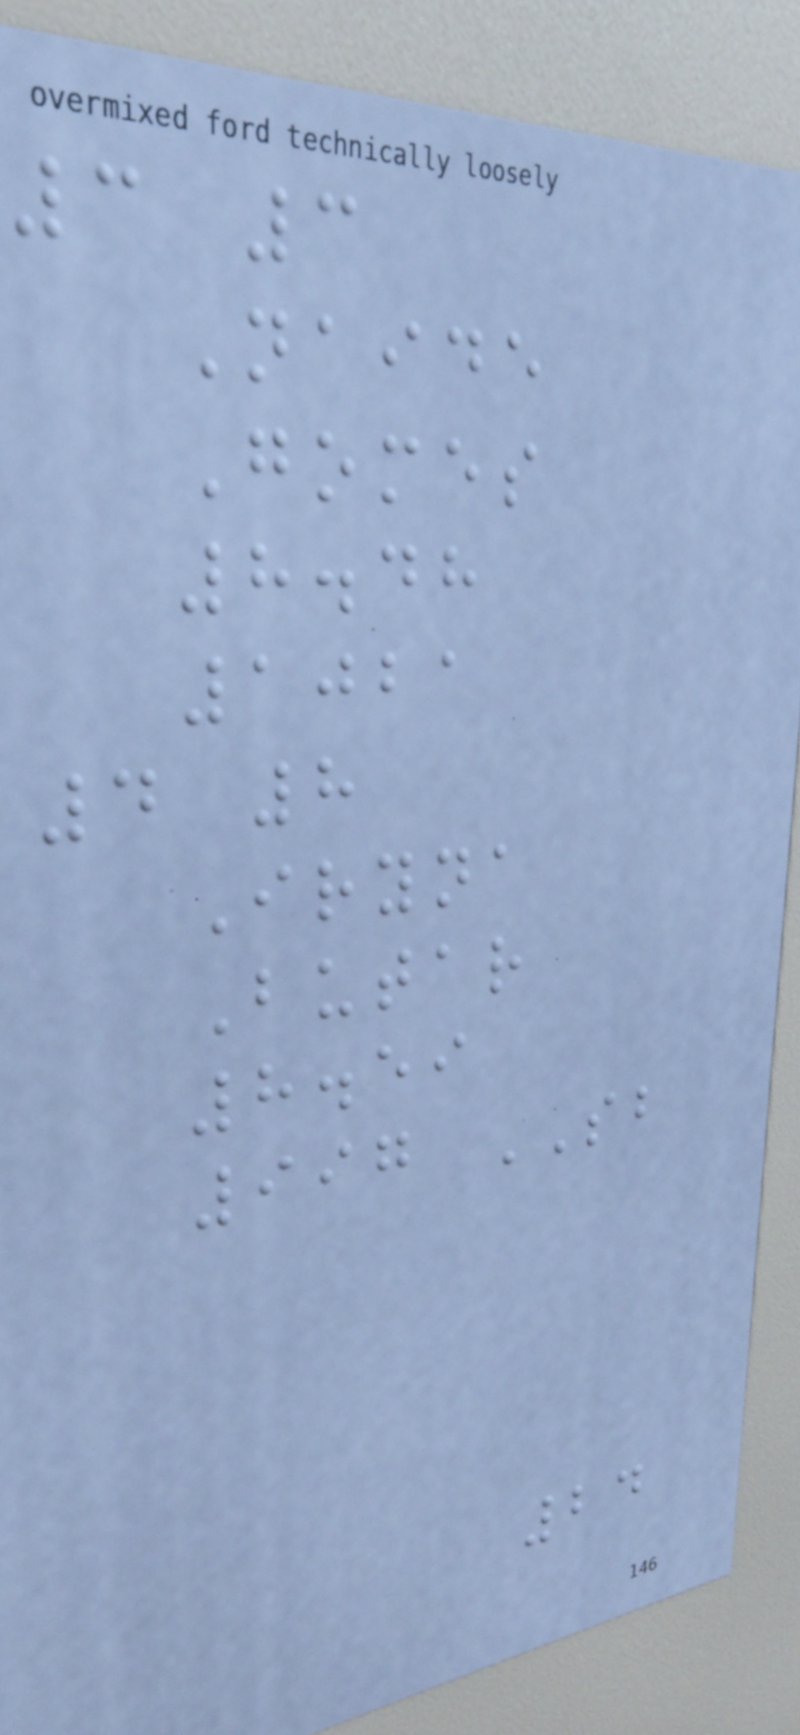3 3
Naide
Gomes
8.48
1021
4 8
Iryna
Butar
8.59
997 SB
24
